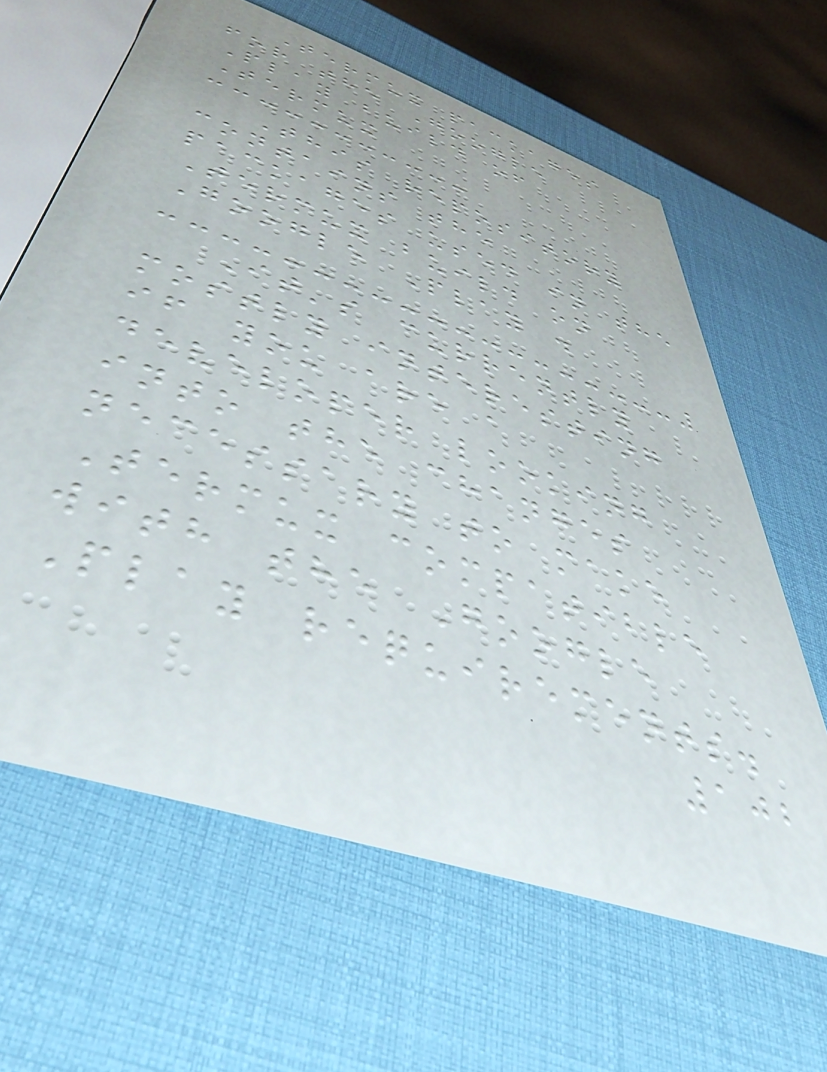Termux packages
for the Google
Play build of
Termux
This repository
contains the
packages used in the
Termux build on
Google Play .
It's currently
mostly interesting
if you are a
developer looking
into the changes
necessary to make
Termux compatible
with the Google
Play requirements.
102
